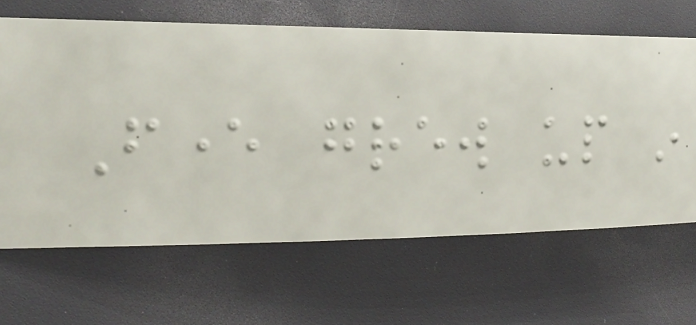Fever grew up in
